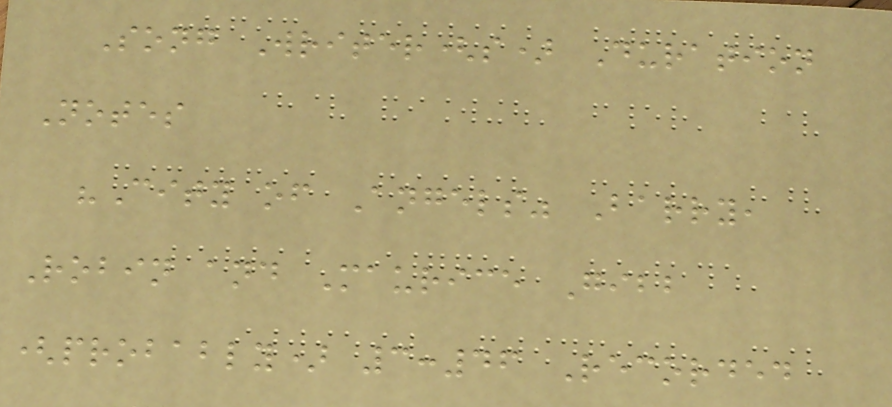Song Writer(s) Duration
Notes
"City of Angels" Barry,
Robin and Maurice Gibb
(probably) 3:46 Recorded
